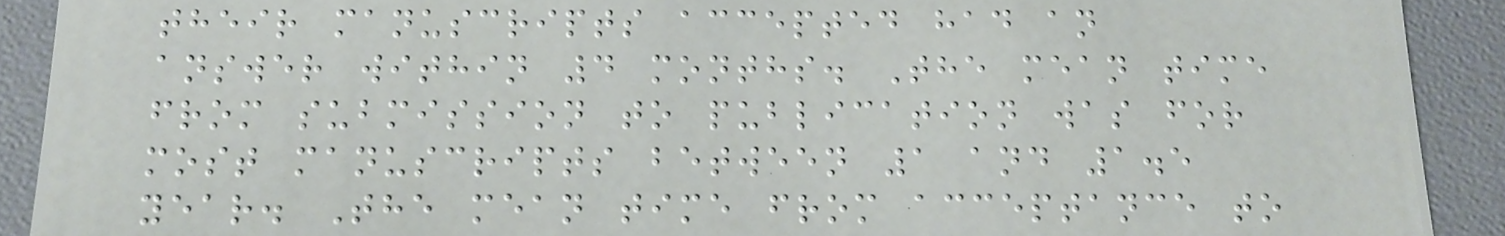their manuscripts accepted had an
answer within 4 months. The mean time
from submission to publication was for
most manuscripts between 1 and 1.5
year. The mean time from acceptance to
